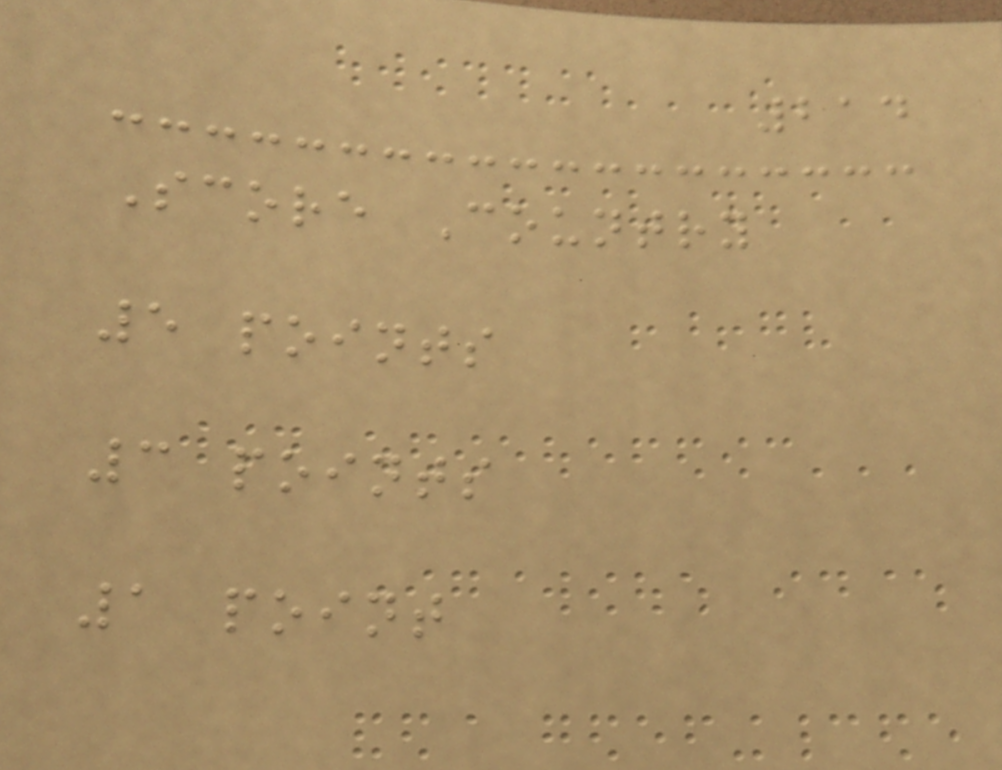214
Score Country
5 points
3 points
1 point
